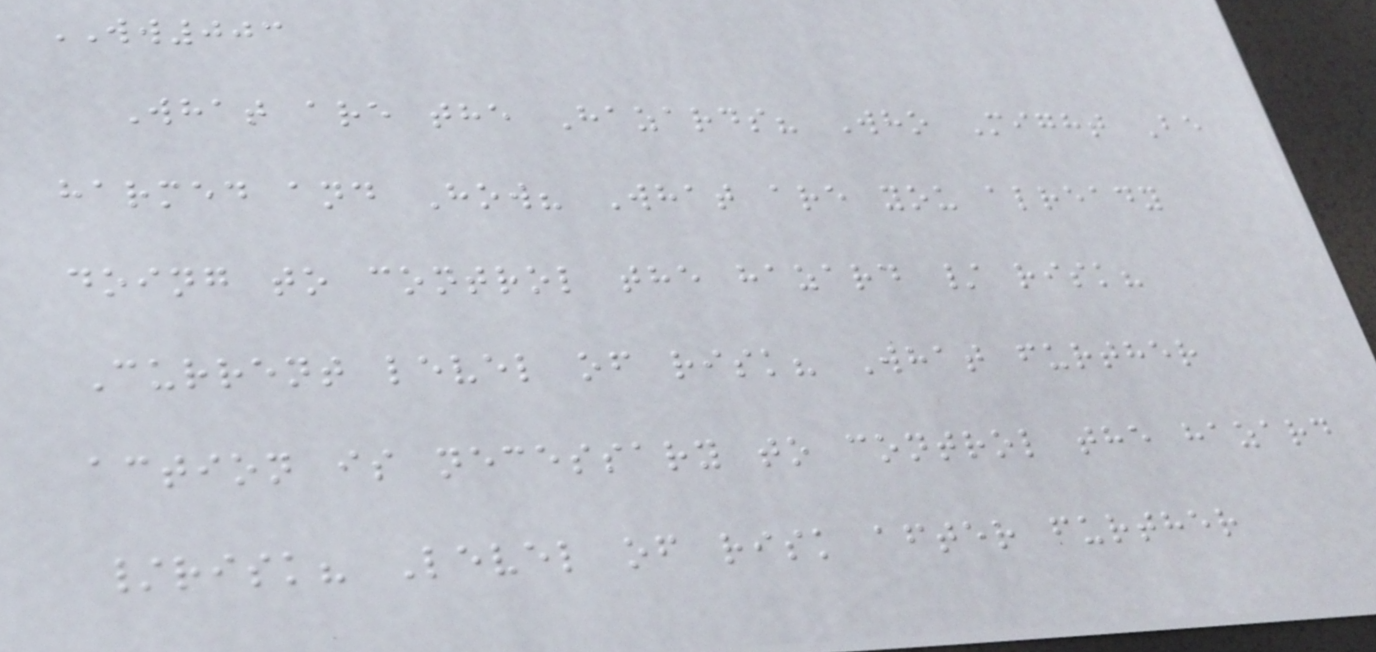WW003
What are the Hazards? Who Might Be
harmed and How? What are you already
doing to control the hazard / risk?
Current level of risk? What further
action is necessary to control the hazard
/risk? Level of risk after further
